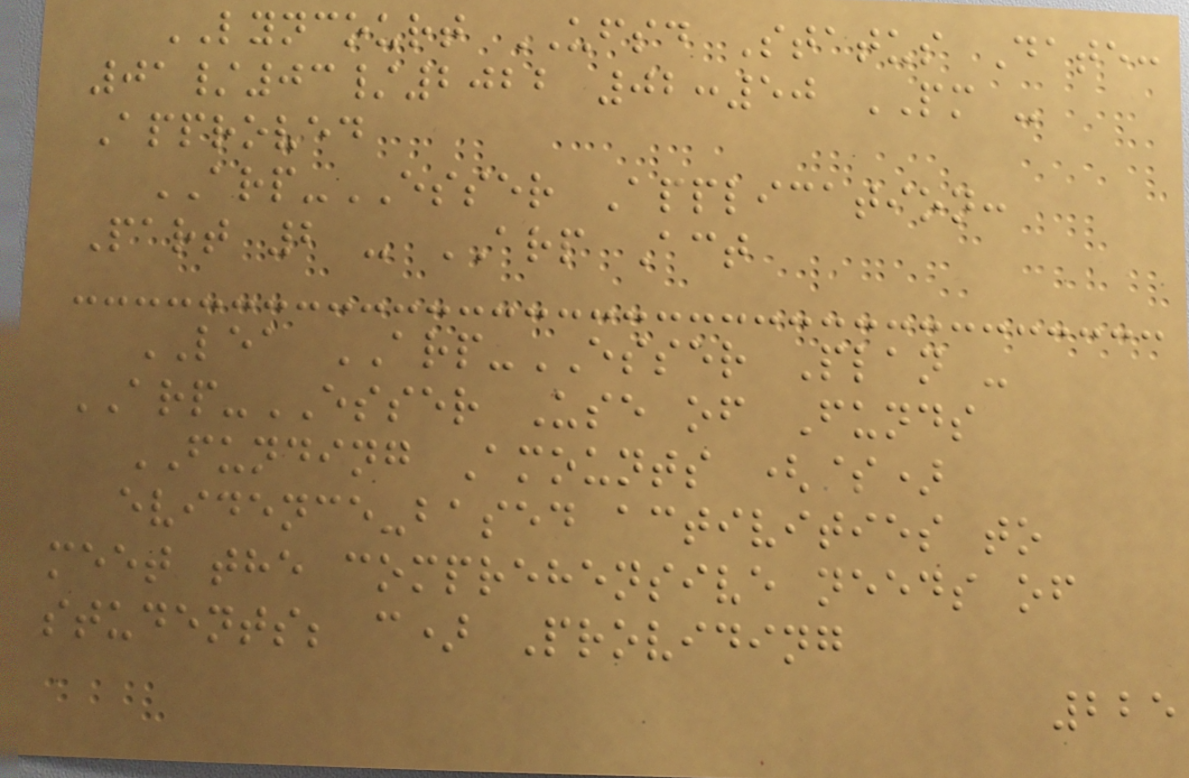LYNCOURT UFSD Status Date:
01/03/2022 02:50 PM -
Approved
ARP-ESSER Application:
Part 2 - ARP Act
LEA ARP-ESSER Plan -
ARP-ESSER Use of Funds
FUNDING Amounts ($)
evidence-based activities to
meet the comprehensive needs of
students; c) Providing
225
